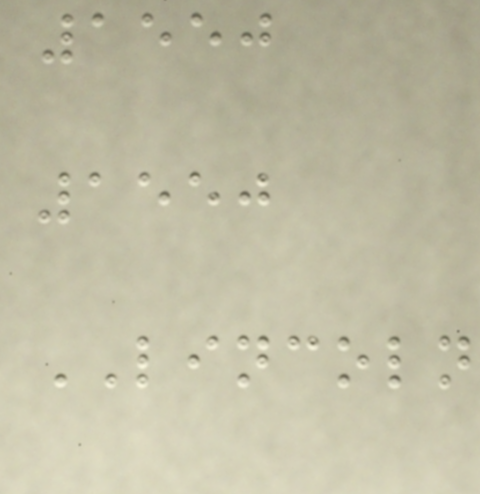1550
1550
LINCOLN
